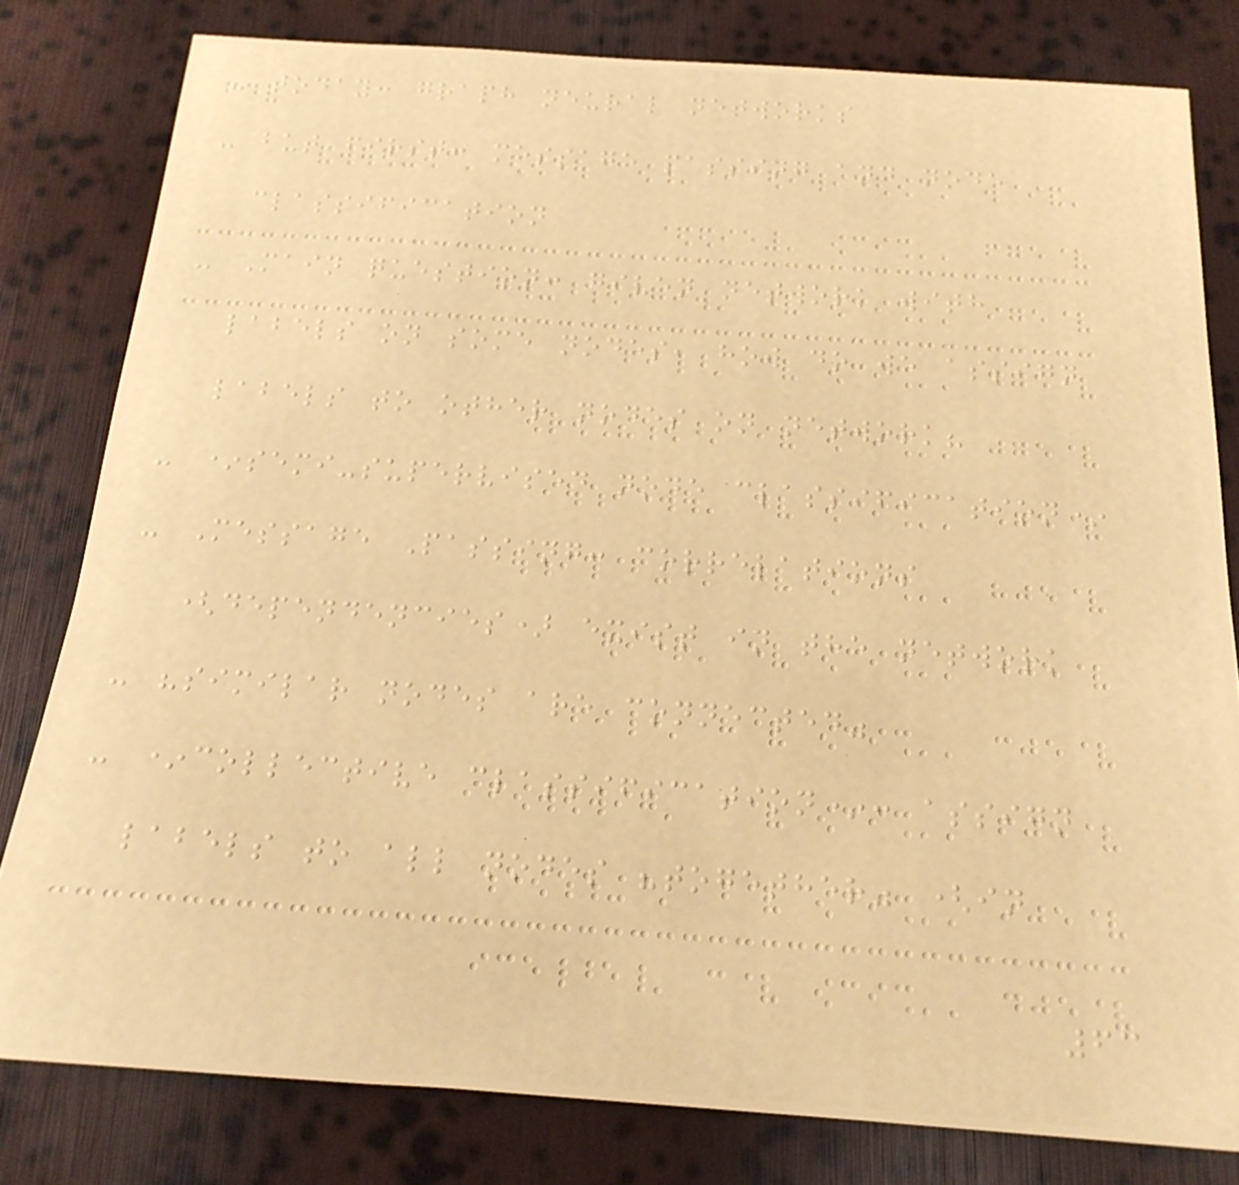- today: graph neural networks
- but first: message passing and node
classification
- Main question: given network with
labels on some nodes, how do we assign
labels to other nodes on network?
- *semi-supervised node classification*
- Message Passing: correlations
(dependencies) exist in the network
- "similar nodes are connected"
- *collective classification*: assign
labels to all nodes "together" (in
63
